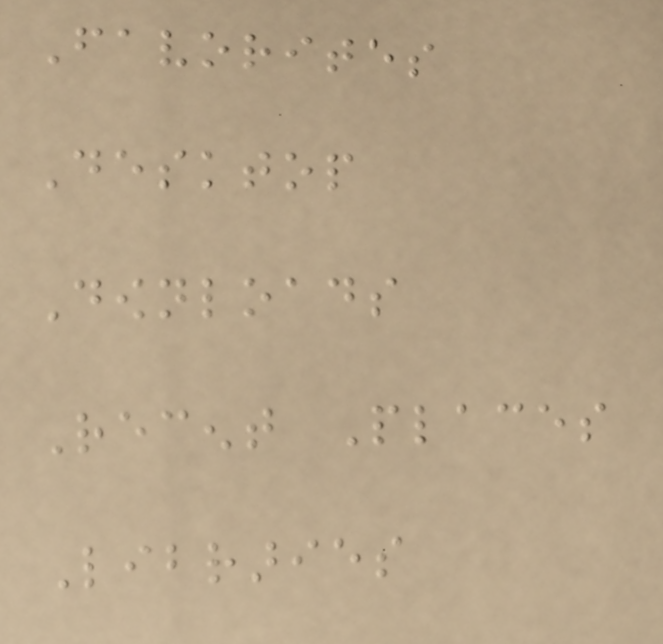Favorites
Desktop
Downloads
Recent Places
Libraries
